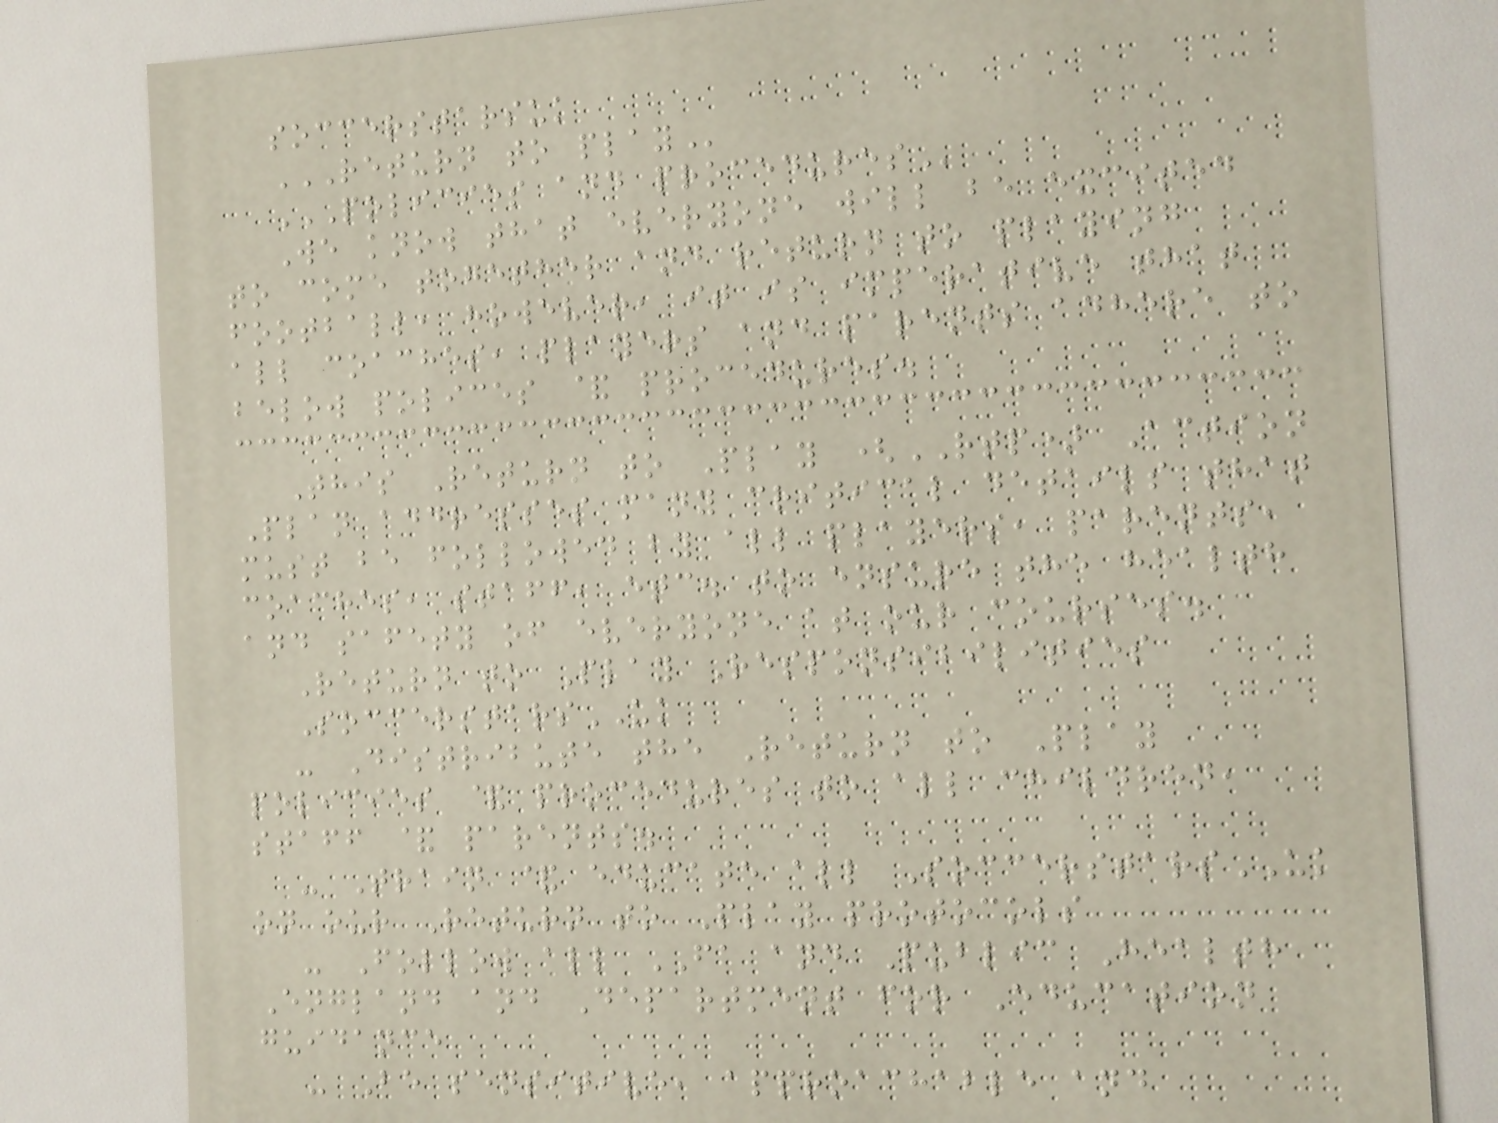soccerstarsuk
RETURN TO PLAY
POLICIES AND PROCEDURES
We know that everyone will be excited
to come together and return to playing
football, however, it is imperative that
all coaches, players and parents adhere to
below polices & procedures.
This Return to Play (RTP) Action
Plan addresses many critical details that
must be followed by all players, parents,
coaches, staff, etc. to ensure the health
and safety of everyone at our courses.
Return to Play Responsibilities
SoccerstarsUK
- Distribute the Return to Play
policies & procedures to all children,
staff & parents.
- Train & educate all SoccerstarsUK
on our Return to Play protocols
- Follow all FA and Public Health
England and Department for Education
guidance
- Be sensitive, approachable and
